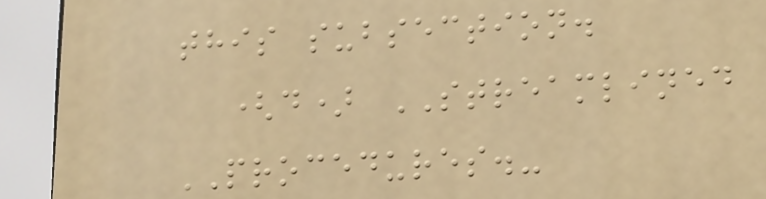this subsection.
(d) STREAMLINED
PROCEDURES.-
